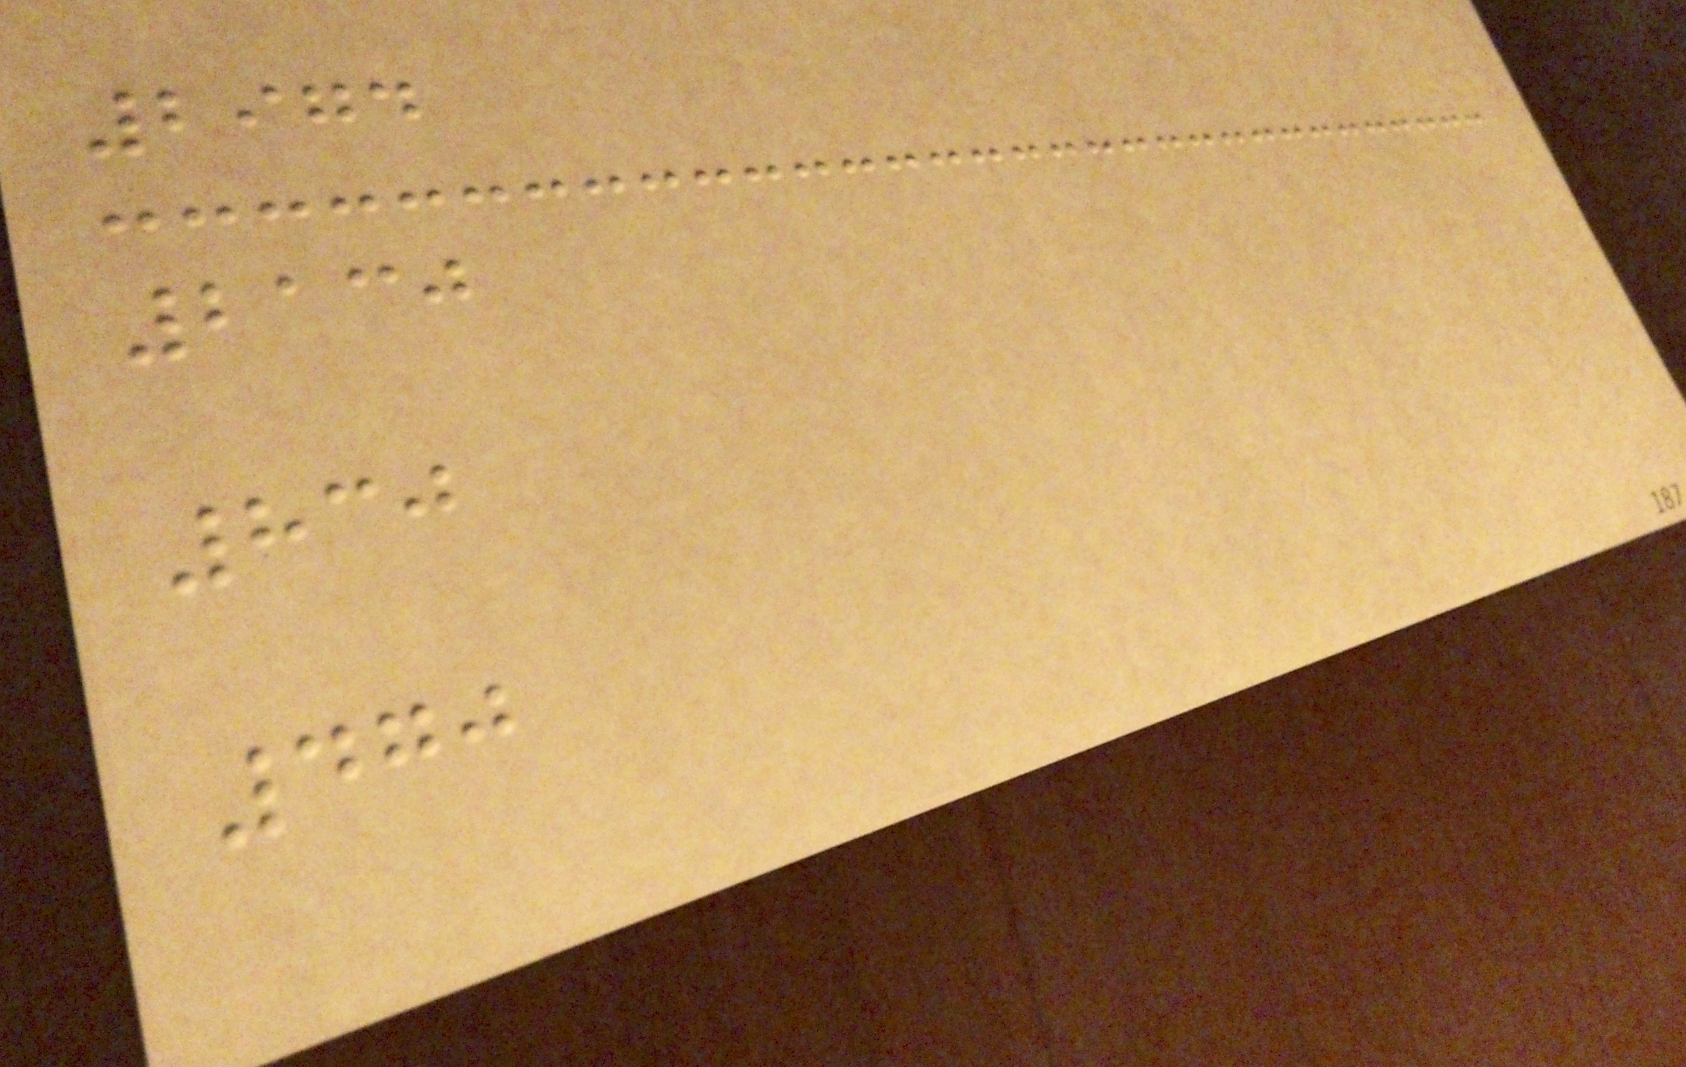2974
2130
830
470
